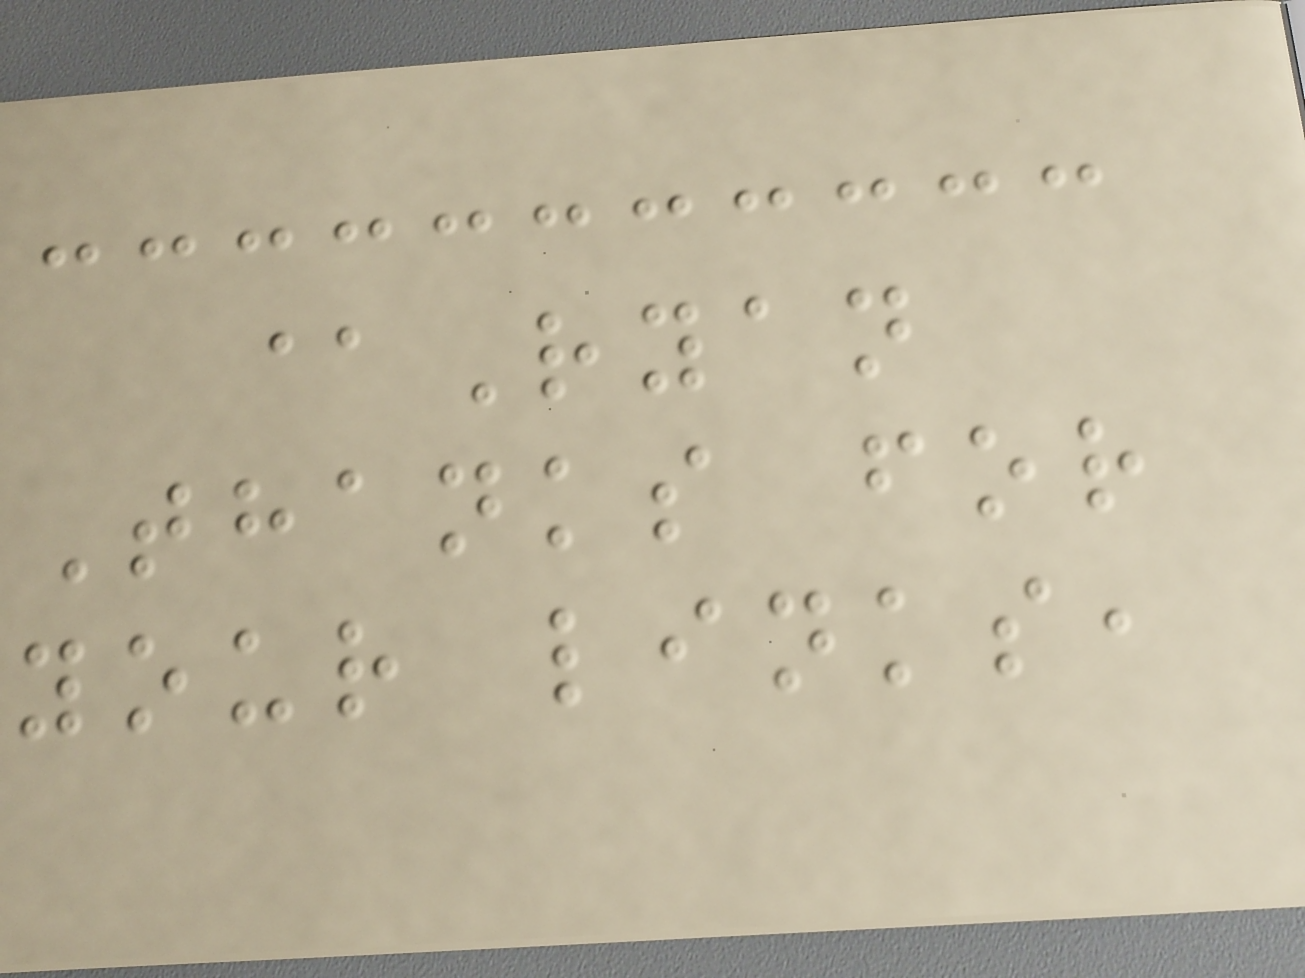@Ryan
Thanks for
your links,
